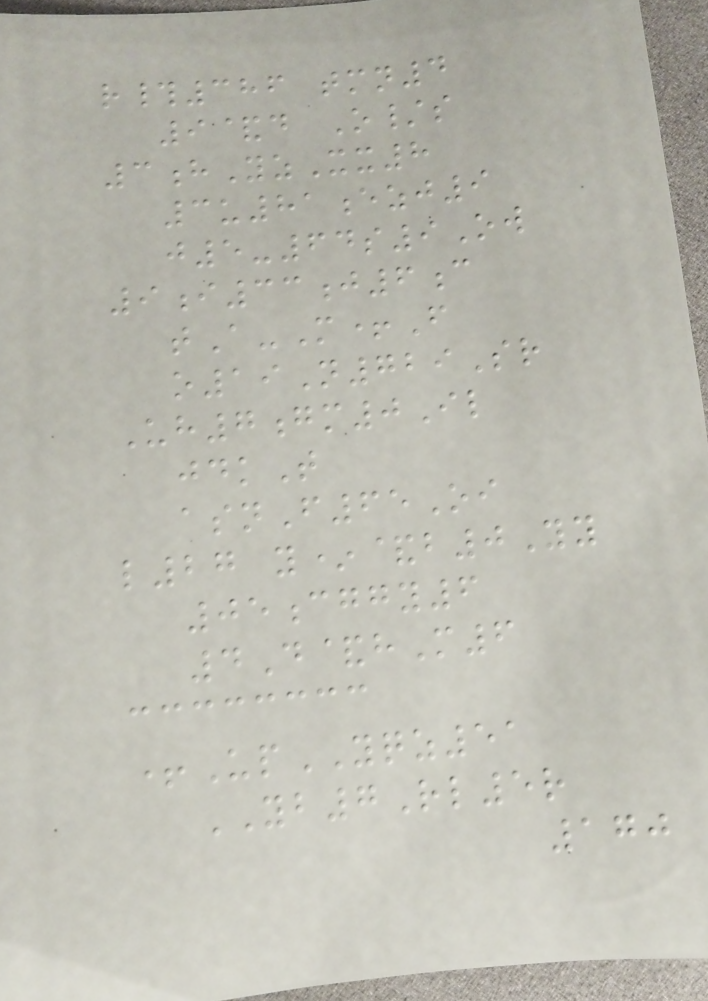r#386 tmn4
9&d O/s
3hYzXx8
3u81ezj9
j5-64s9Ow
9i33j6c
tA-M+F
o19N729Sr
Uh7gm0Il
jdkT
asnF65Oi
l27 y*&b0Yy
05cggy6
4D&hM6
+UpYQZ51
YB7Rl5r
170
